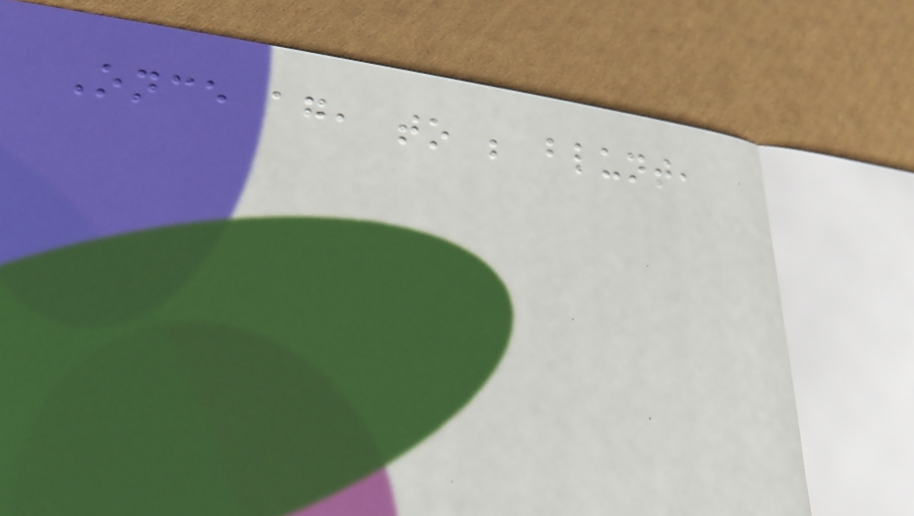Once again, to be blunt,
